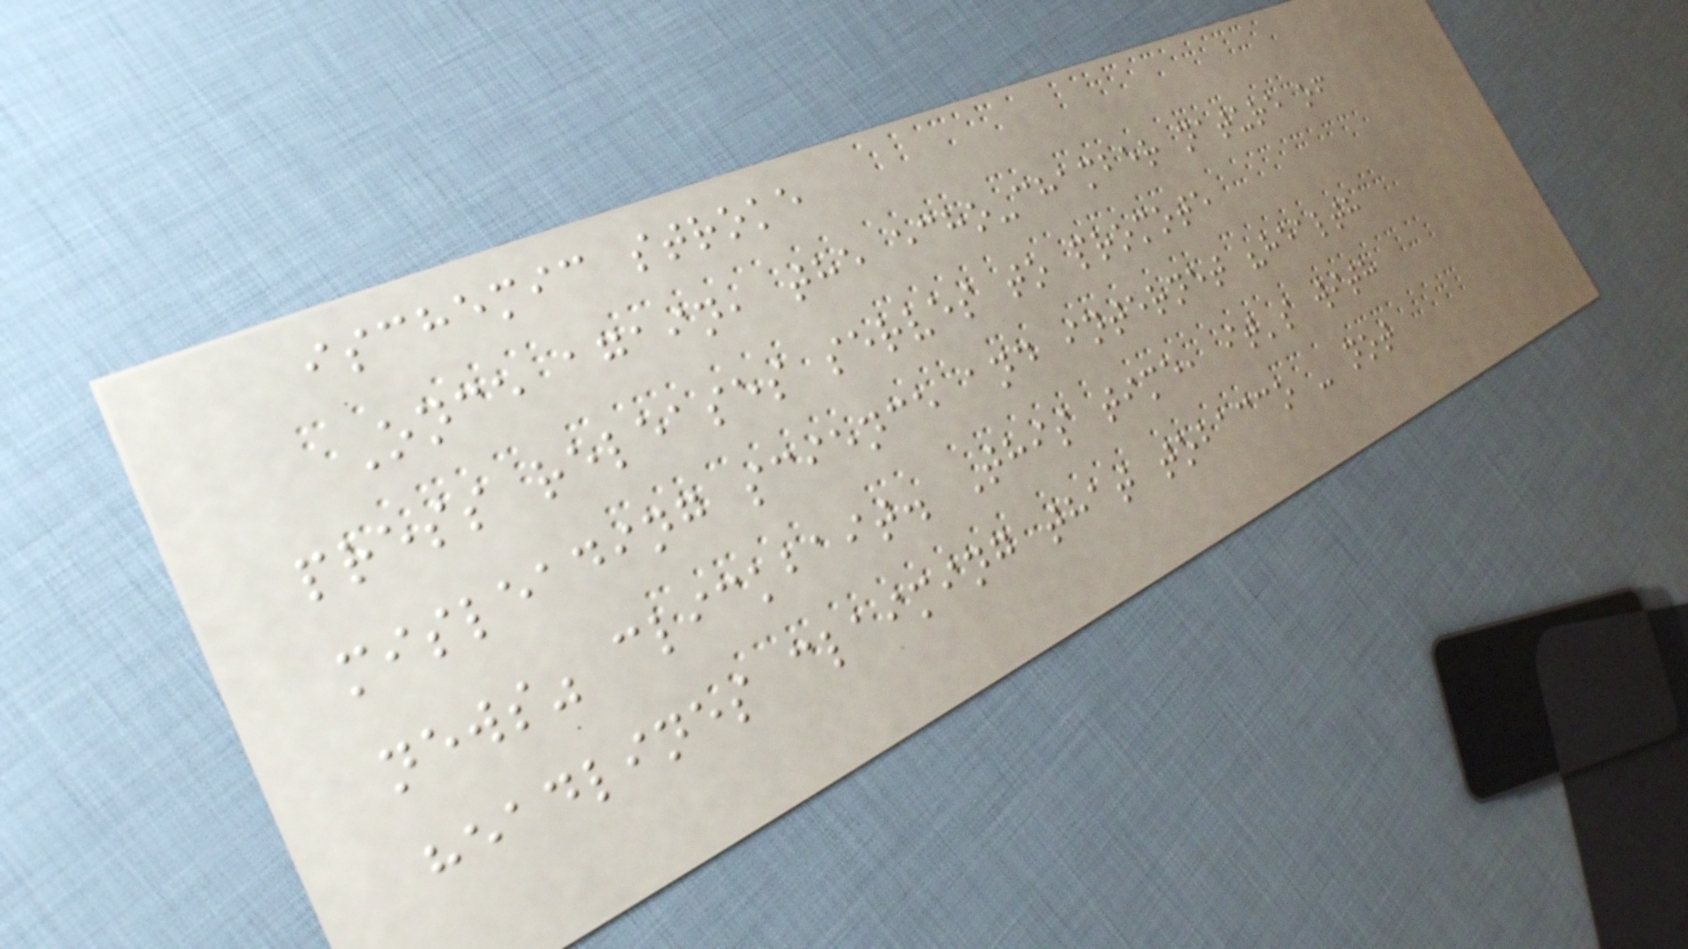ischemic stroke
Once again, the echo-chamber nature of
press releases serves to promote
misleading science and internet "health
news" clickbait. This time, it's with
headlines claiming that tobacco - not
